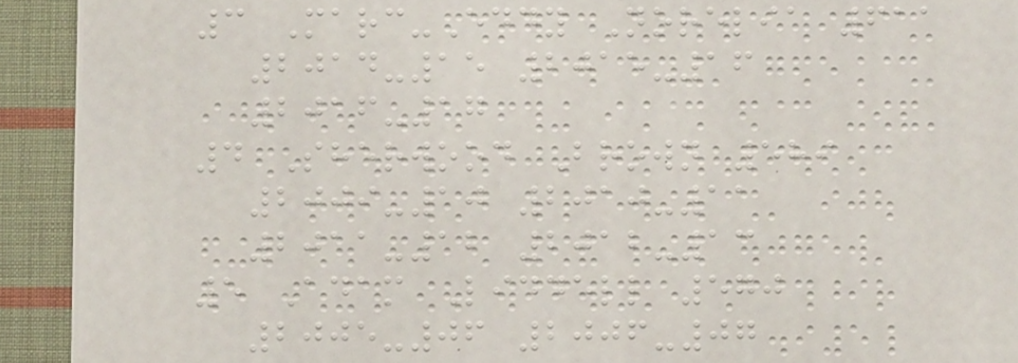3 Marc-Eddy Norelia 611
2014-15 2015-16
2016-17
4 Sherwood Brown 589
2009-10 2010-11
2011-12 2012-13
5 Adam Liddell 570
2005-06 2006-07
